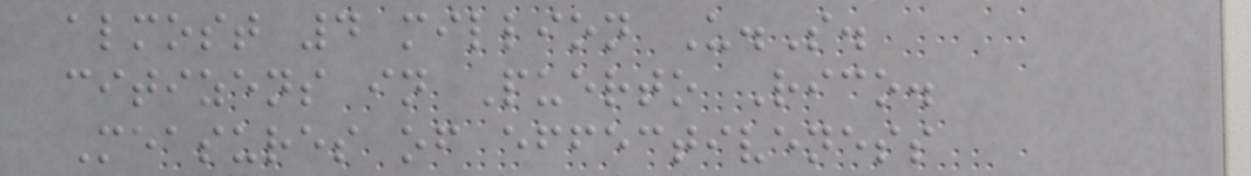almost 4 million U.S.
citizens in Puerto Rico.
Measures of effectiveness
